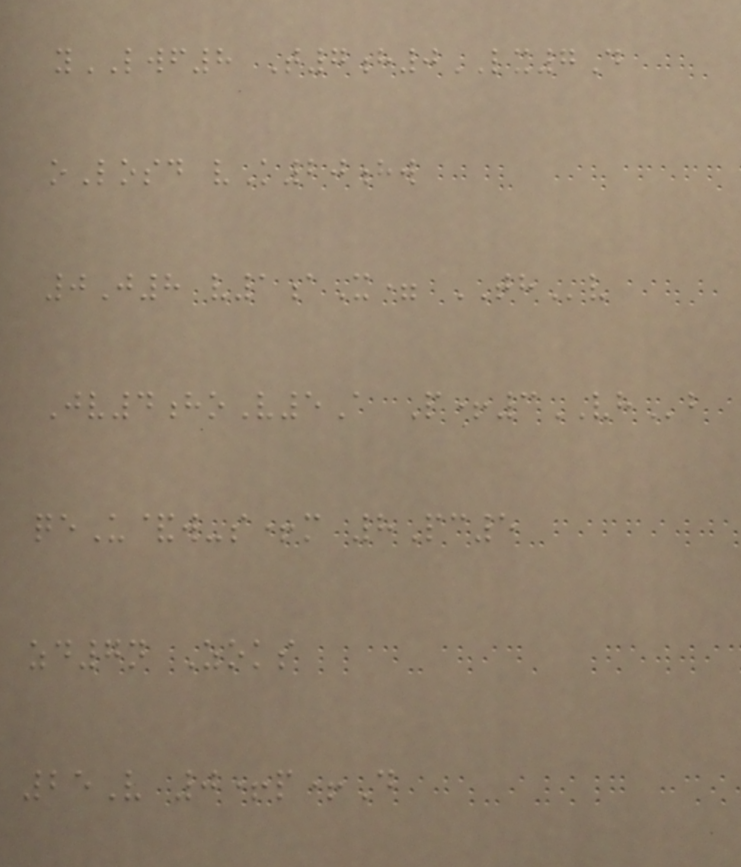yLWF8 T7h0LX7D
oLosd vK20hw
0J8 v1aX= THv
Jv4hoV5A P+3VHb
qeU&w-s+m 8Pc5
zd7n Zoks
25V 0+p+D
